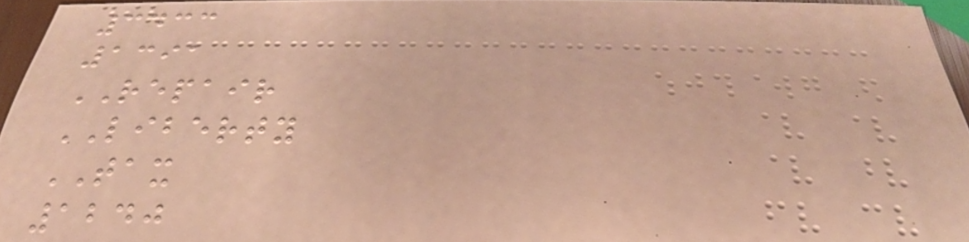3433
1391
REPAIR
LIBERTY
TAX
1240
